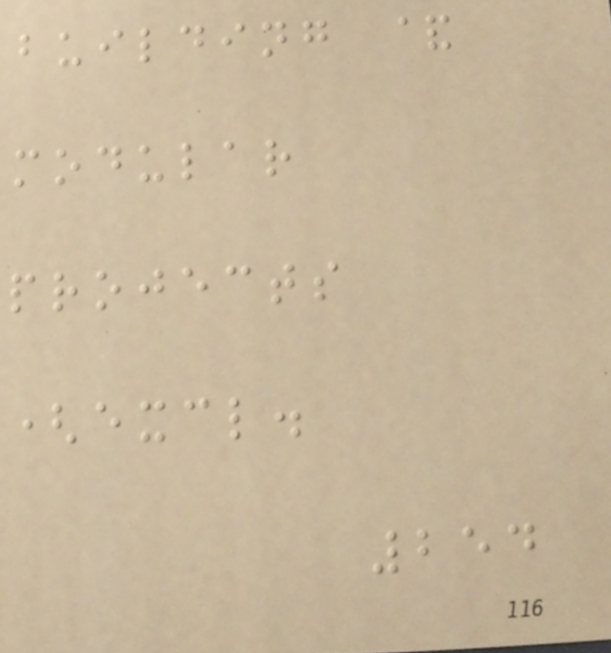building &
modular
projects
(excl.
254
